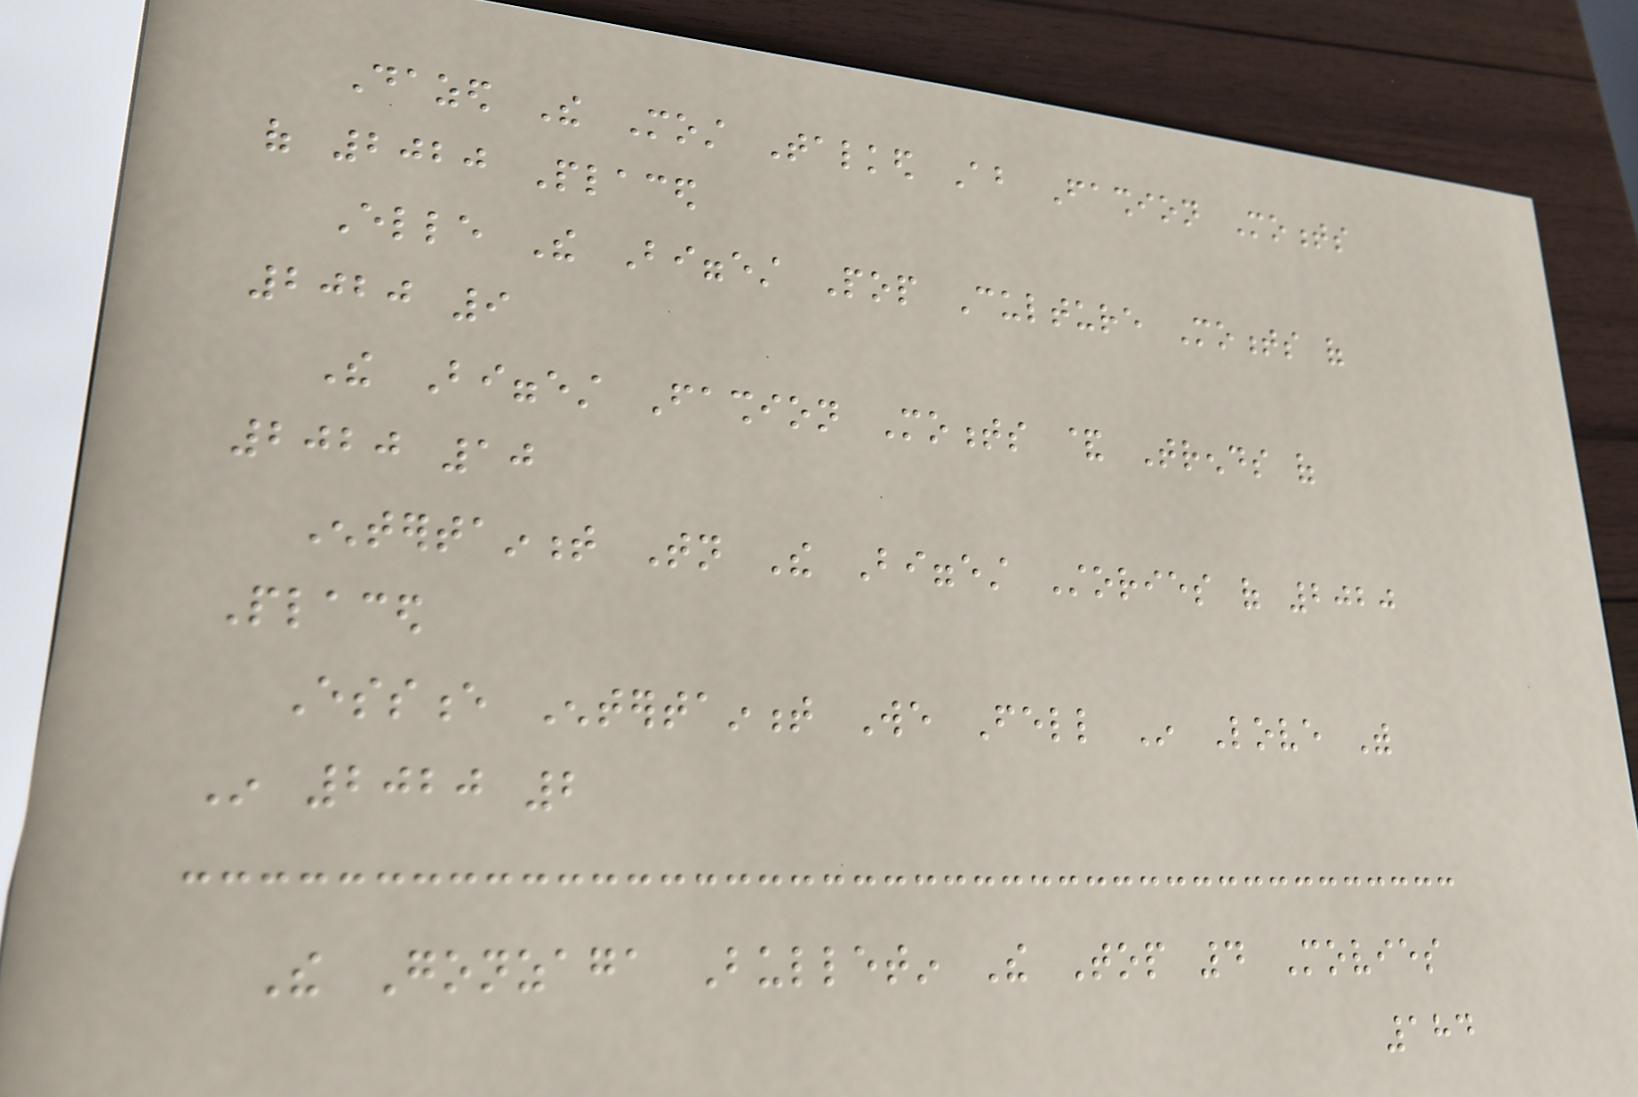Dazed The Most Talked About Fashion Moments
of 2020 Placed
Elle The Biggest Pop Culture Moments of
2020 9
The Biggest Fashion Moments & Trends of
2020 10
Entertainment Tonight The Biggest Stories of 2020
Placed
Essence Entertainment We Fell In Love With
In 2020 2
The Gonzaga Bulletin The Top 4 Movies
184
